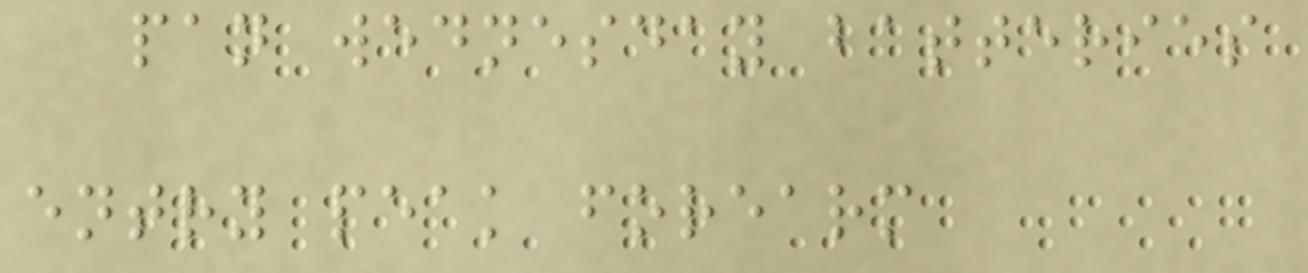pan wednesday batteries
entry peak forearm
